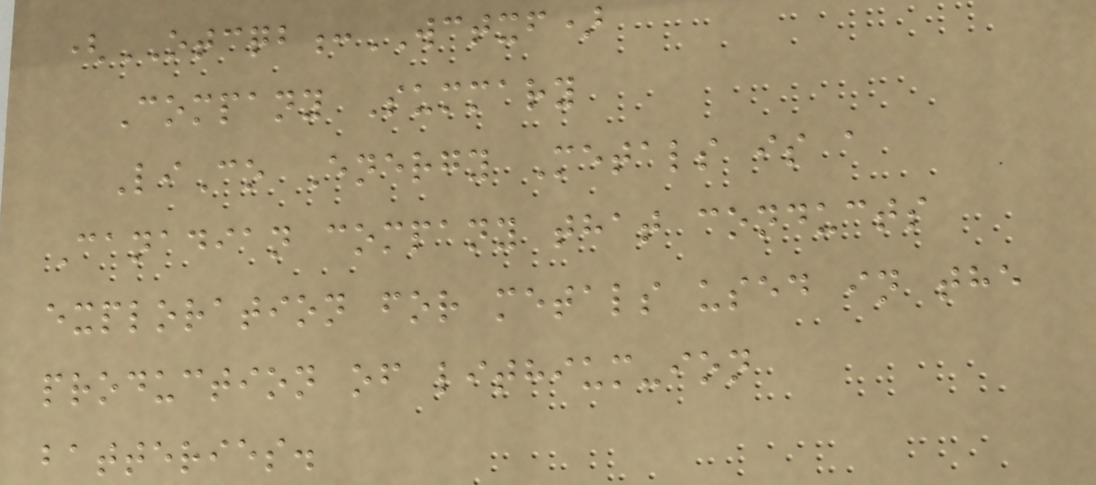(OTCQB:WCTXF)
Company Summary
LiCo Energy Metals is a
Canadian company that conducts
exploration for metals used in the
production of lithium-ion
batteries.
